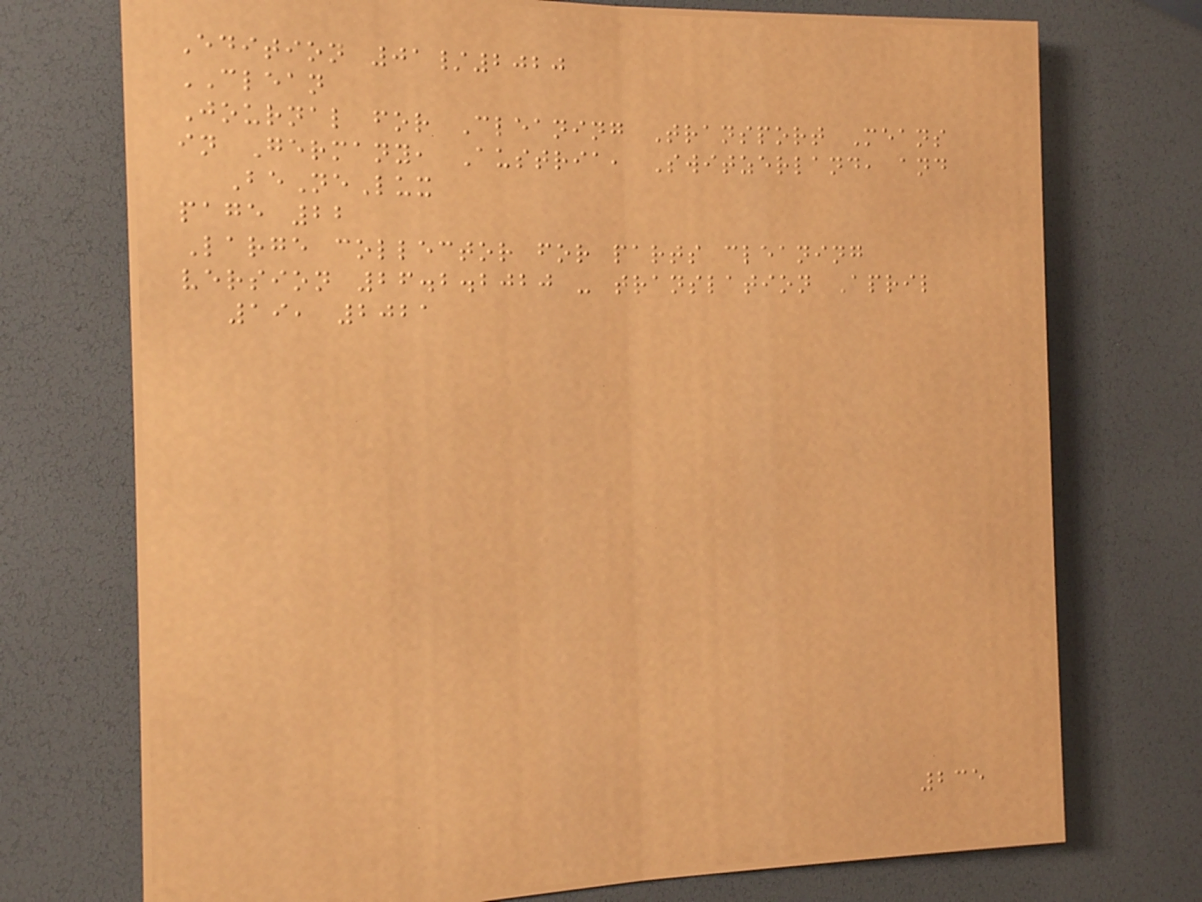Edition 01/2020
CLEAN
Journal for Cleaning Transport Means
in Germany, Austria, Switzerland, and
BeNeLux
page 22
Large collector for parts cleaning
version 26.2.2020 - translation April
19, 2021
235
